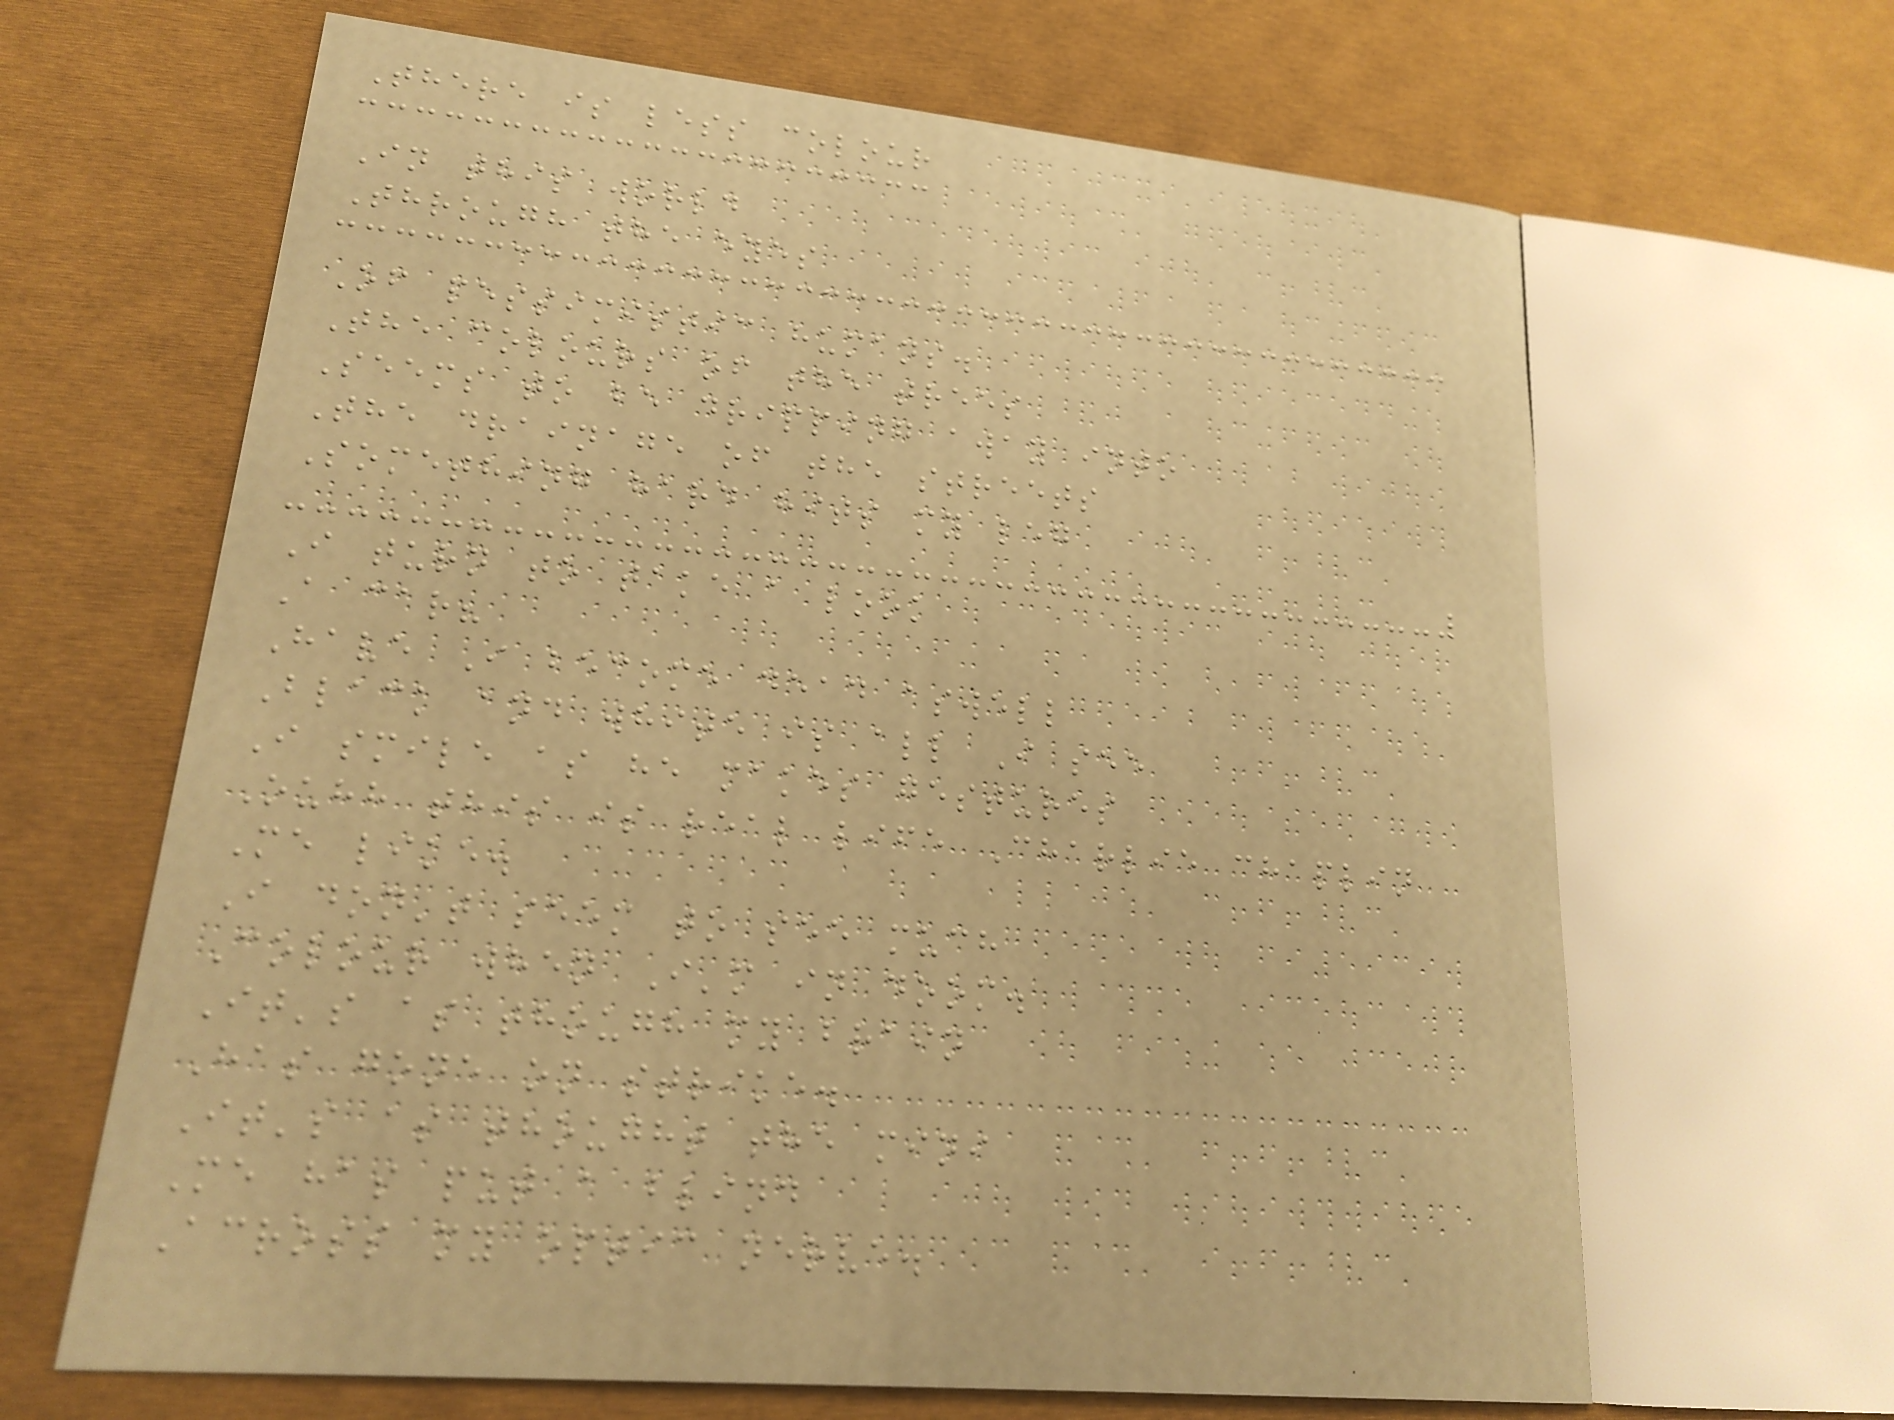There is less colour
In this world
Through the eyes
Of pessimistic humans.
The colours of the trees
Seems to be dripping away into
The drainage of the streets
Something hard hits my leg
I turn to take a look
A car?
Have I become dead aswell
Black and white is all I see
I smile as he makes gestures
Ouhh this is real life Charlie chaplin
Me like.
I don't seem to see much
Colour when I'm in doom.
It's as though my brain
Has gone on strike.
It's as thought the mini
Me has put a blind
Across my optic nerve.
